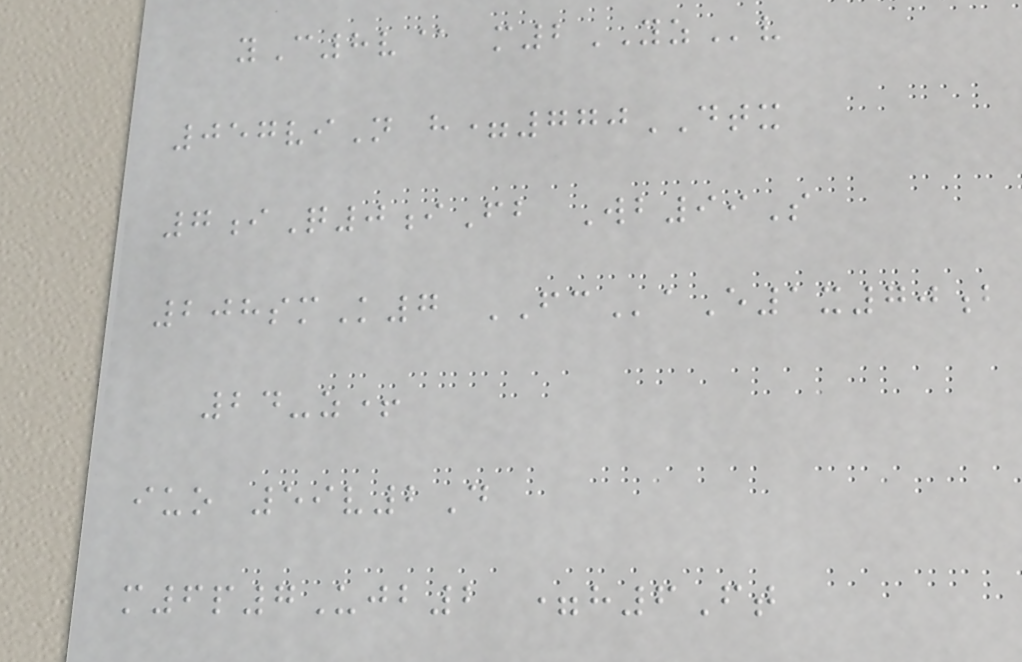yC8v@ m2YZv
057viN h=770DTX
7iQ0iFb Wb99S
208smK7 FCaE1x70b
24-z+
iuo 59v2D
m6p7Ujb2 =h6Ft
